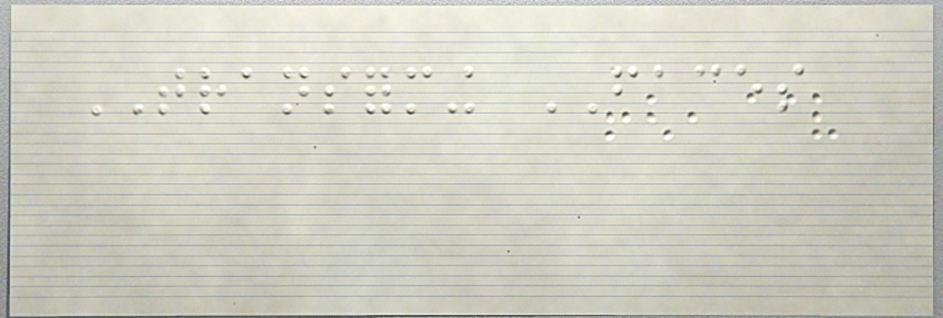TRANSFORMING FACES
